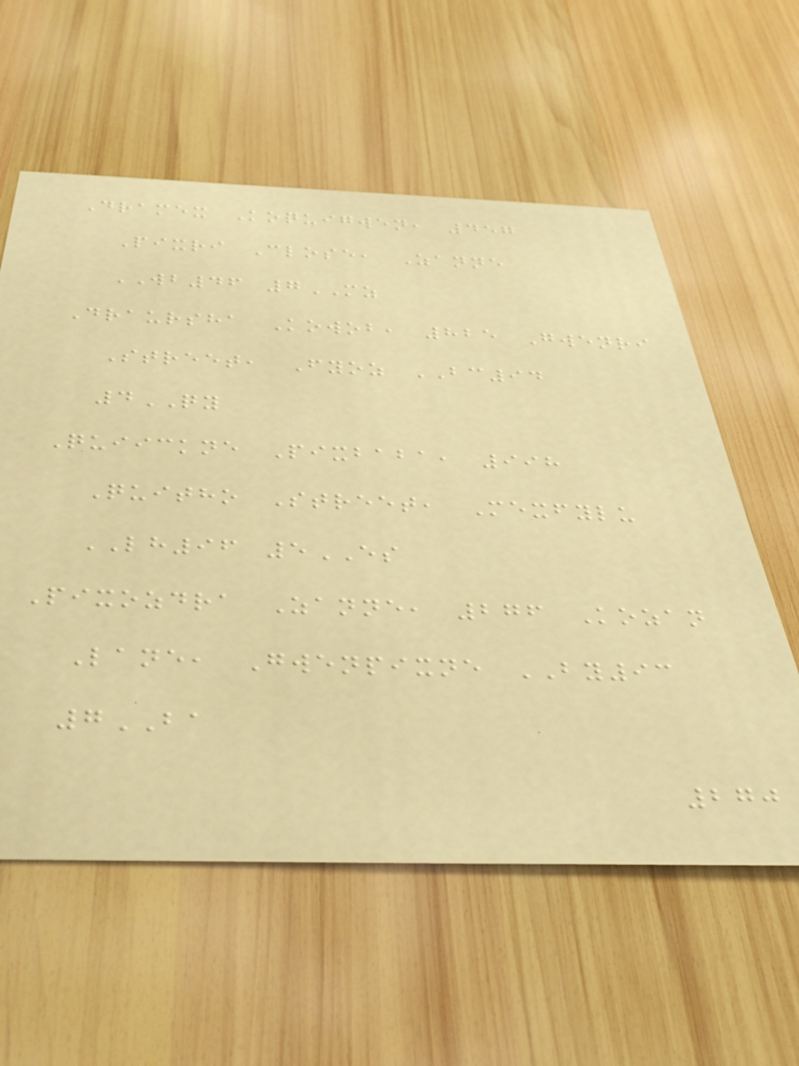Dramex Koquigwen, 457
Pixri Close, Zanne
WB46 7MZ
Draursha Kowob, 825 Gwenri
Street, Fyoz BC94
4QY
Quiickne Pixbaba, 998
Quitho Street, Mexfylu
LH96 5ES
Pixozdra Zanne, 276 Kozan
Lane, Gwenpixne BY93
7BA
270
